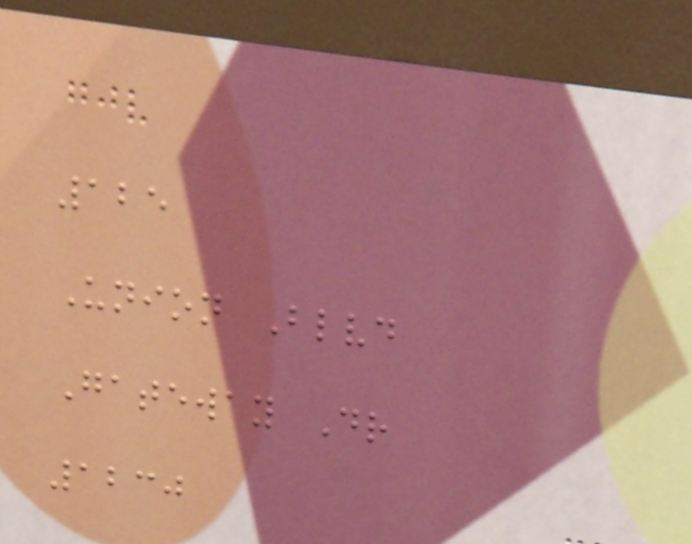125
Union Blvd
Gateway Dr
1230
